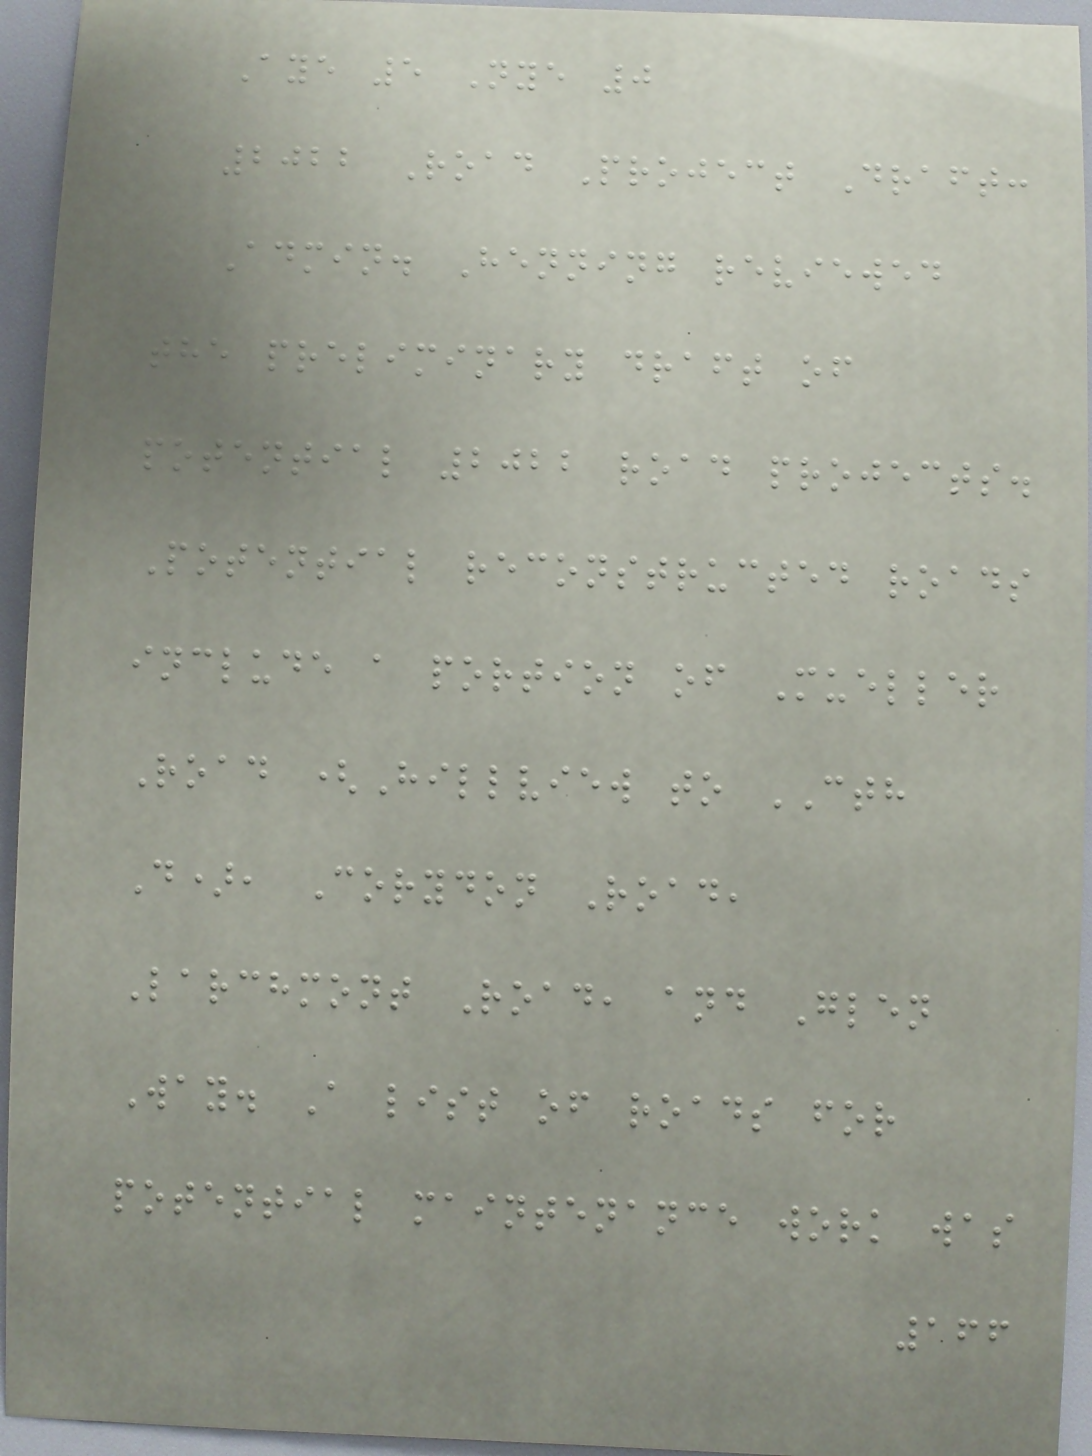Aye 5 Nye 0
2022 Road Project Draft:
Admin. Henning reviewed
the preliminary draft of
potential 2022 road projects.
Potential reconstructed roads
include a portion of Mueller
Road (Hillview to CTH
D), Corydon Road,
Larchmont Road, and Glen
Way. A list of roads for
potential maintenance work was
166
